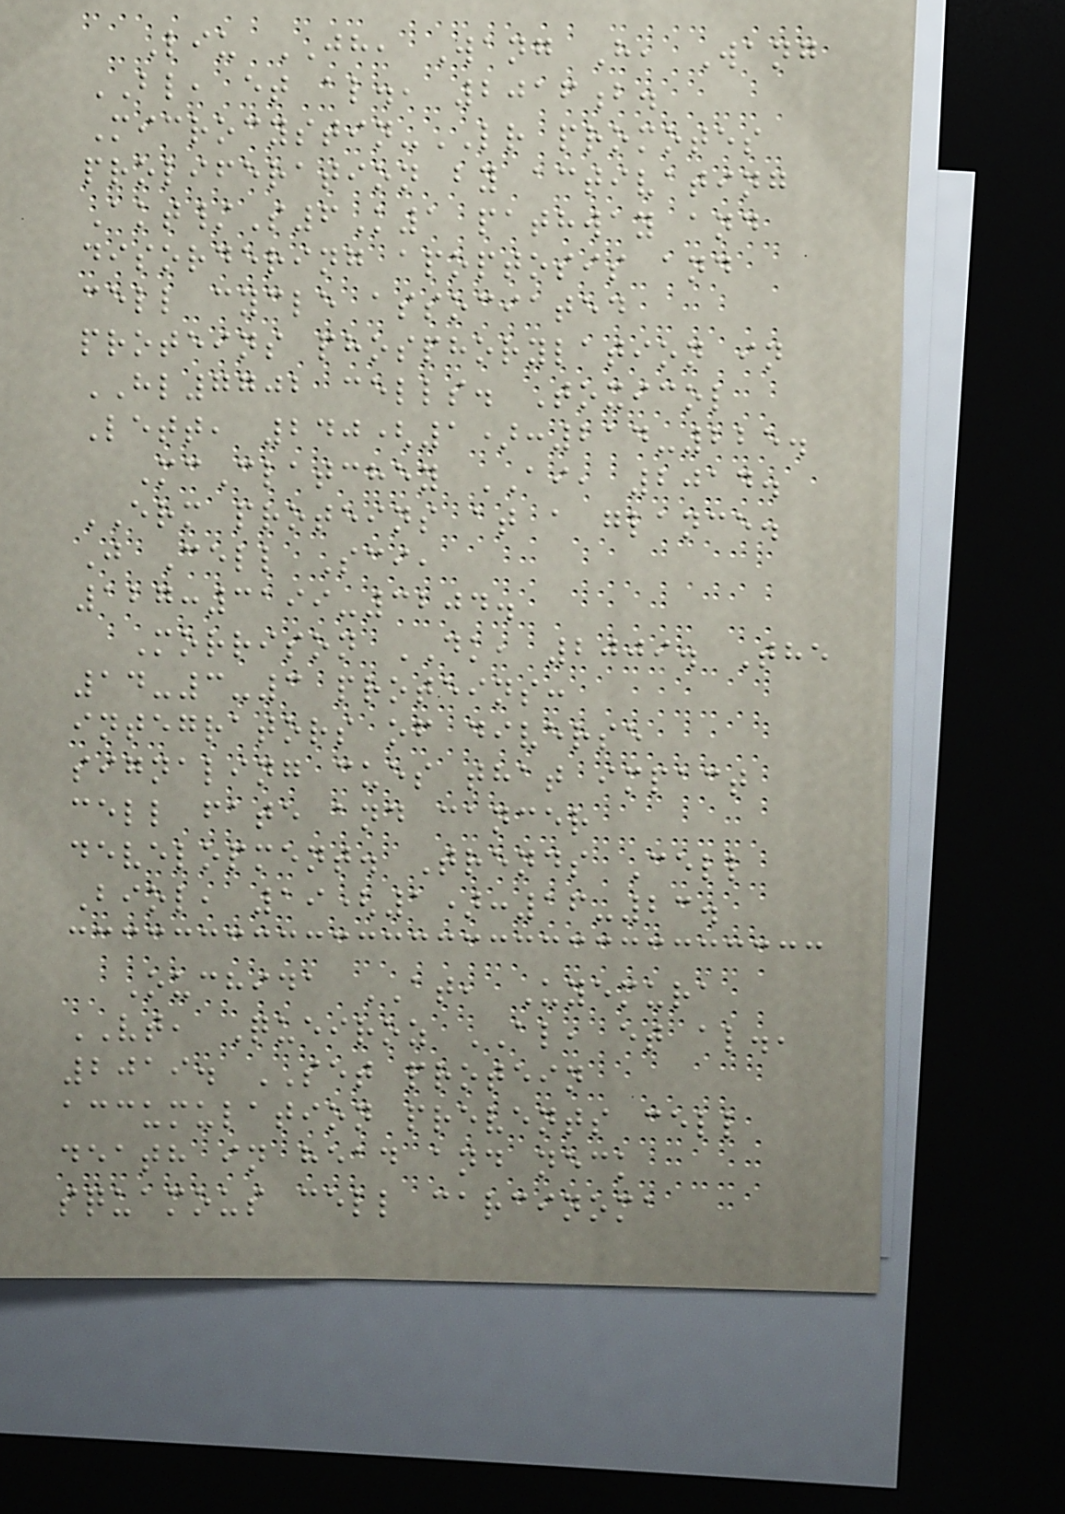Liu JH, Wang H, Wang
BL, et al., 2016b.
Microcystin-LR promotes
proliferation by activating
Akt/S6K1 pathway and
disordering apoptosis and
cell cycle associated
proteins phosphorylation in
HL7702 cells. Toxicol
Lett, 240(1):214-225.
McClatchey AI, 2014.
ERM proteins at a glance.
J Cell Sci,
127:3199-3204.
Morrison DK, 2009. The
14-3-3 proteins:
integrators of diverse
signaling cues that impact
cell fate and cancer
development. Trends Cell
Biol, 19(1):16-23.
Ouchida AT, Uyemura
VT, Queiroz AL, et al.,
2019. SET protein
accumulation prevents cell
death in head and neck
squamous cell carcinoma
